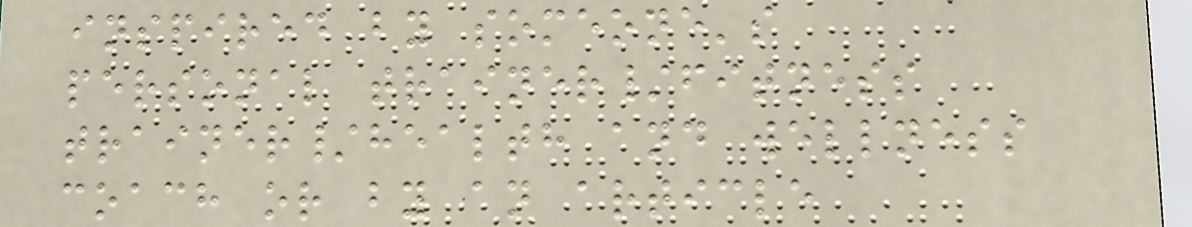inspired by someone's
personal trainer/fitness
trainer/health and wellness
coach or by an article
